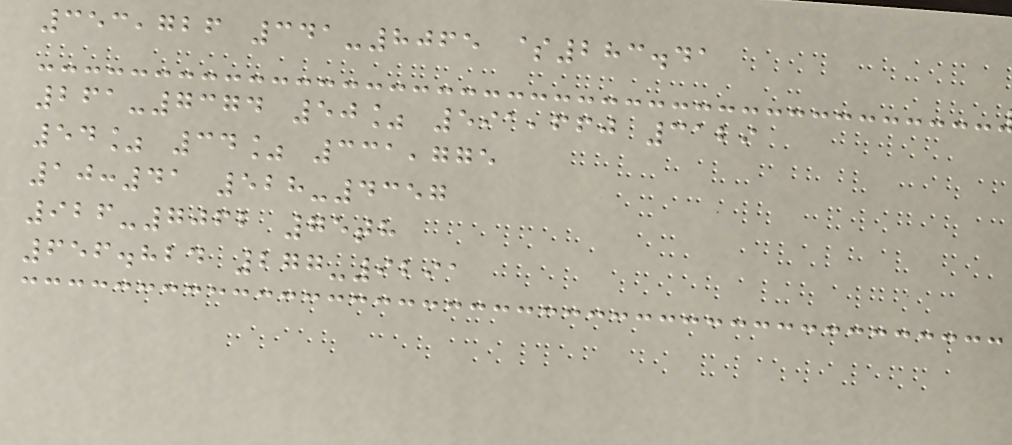353,726 341-8065 $283.41
261-7374 50% 591,660 3129
54% 34% 331,775
10:41 528-4357
926-7062 75th
656.824 277-9291
